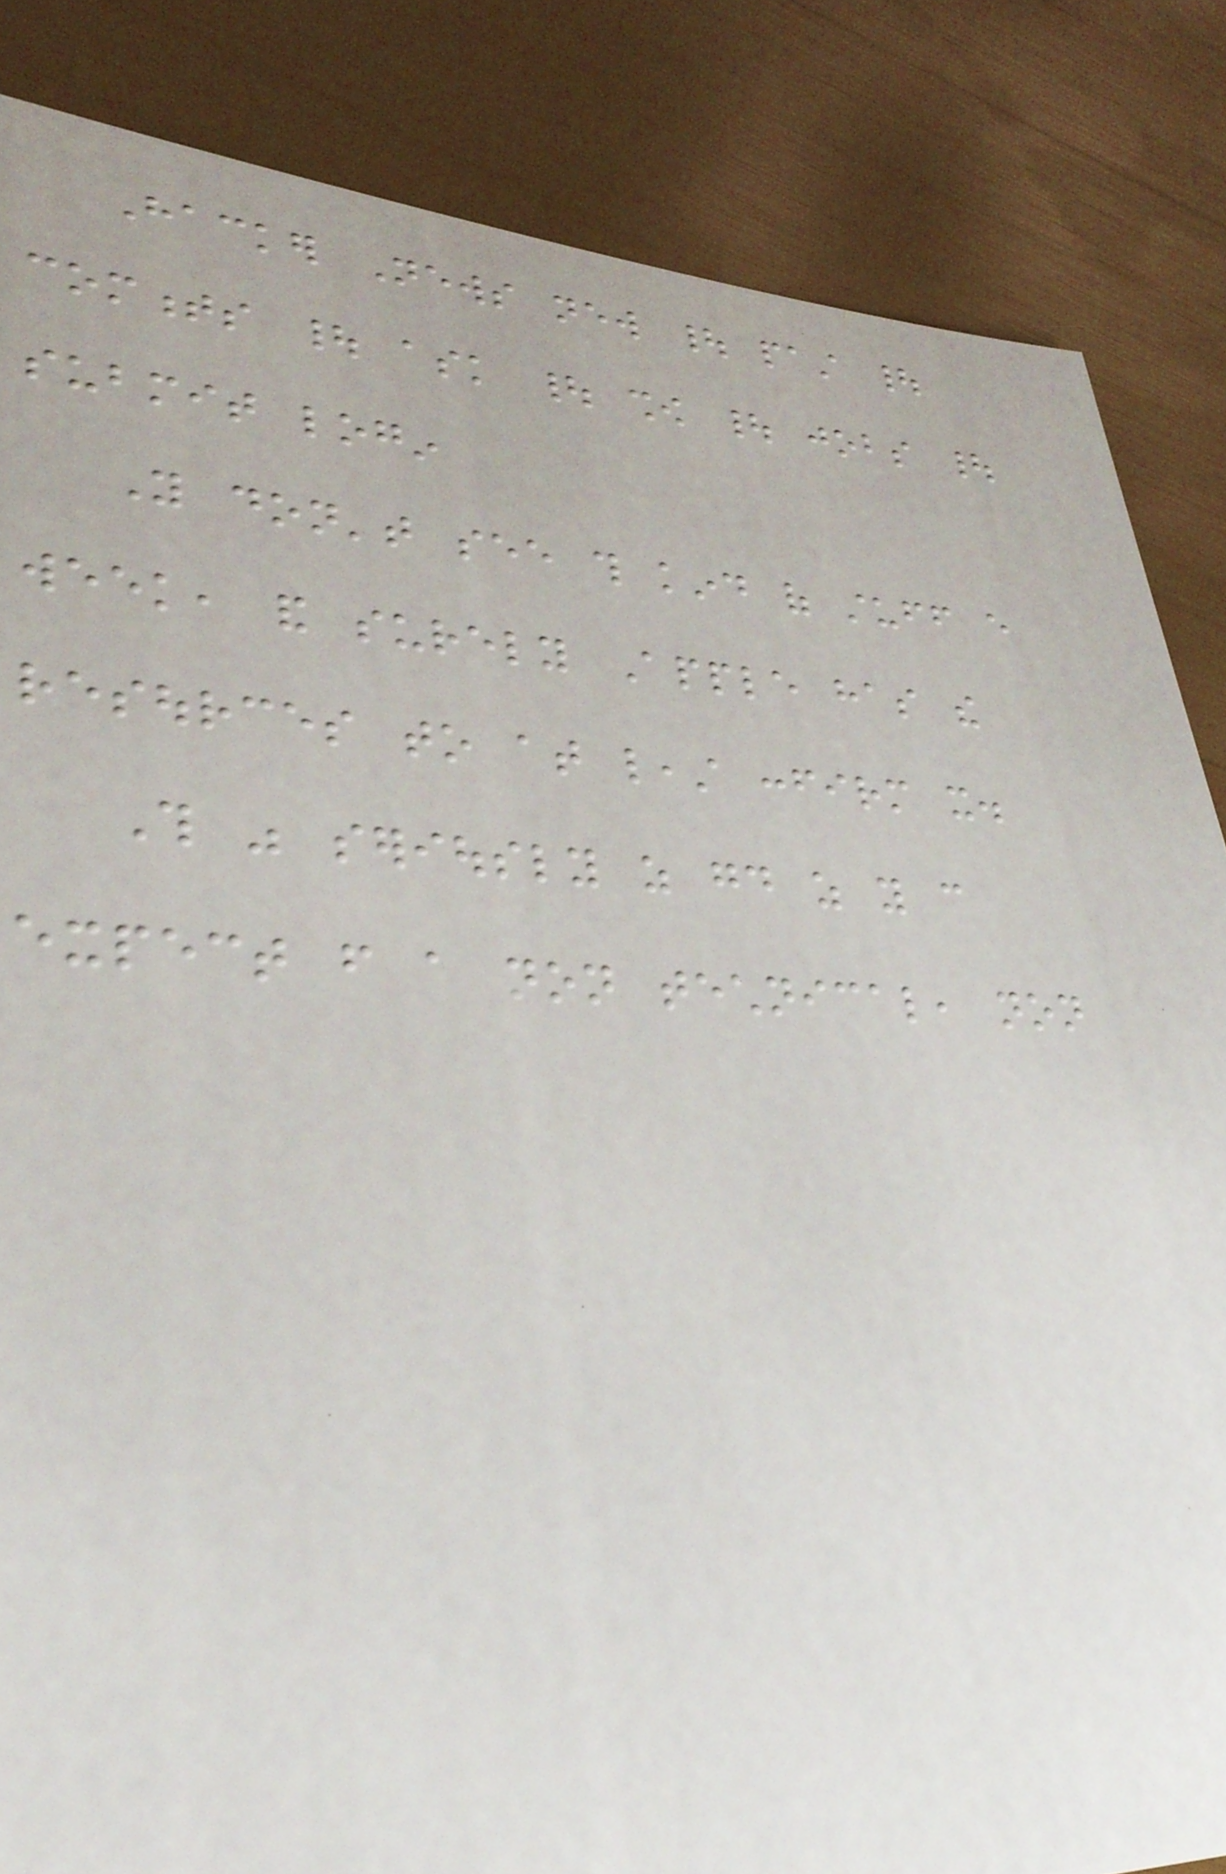Hacker News new | past |
comments | ask | show | jobs |
submit login
You don't see this kind of stuff every
week, and surely Apple has the
resources to at least confirm it.
This was seriously as good as you can
expect from a non technical, non
